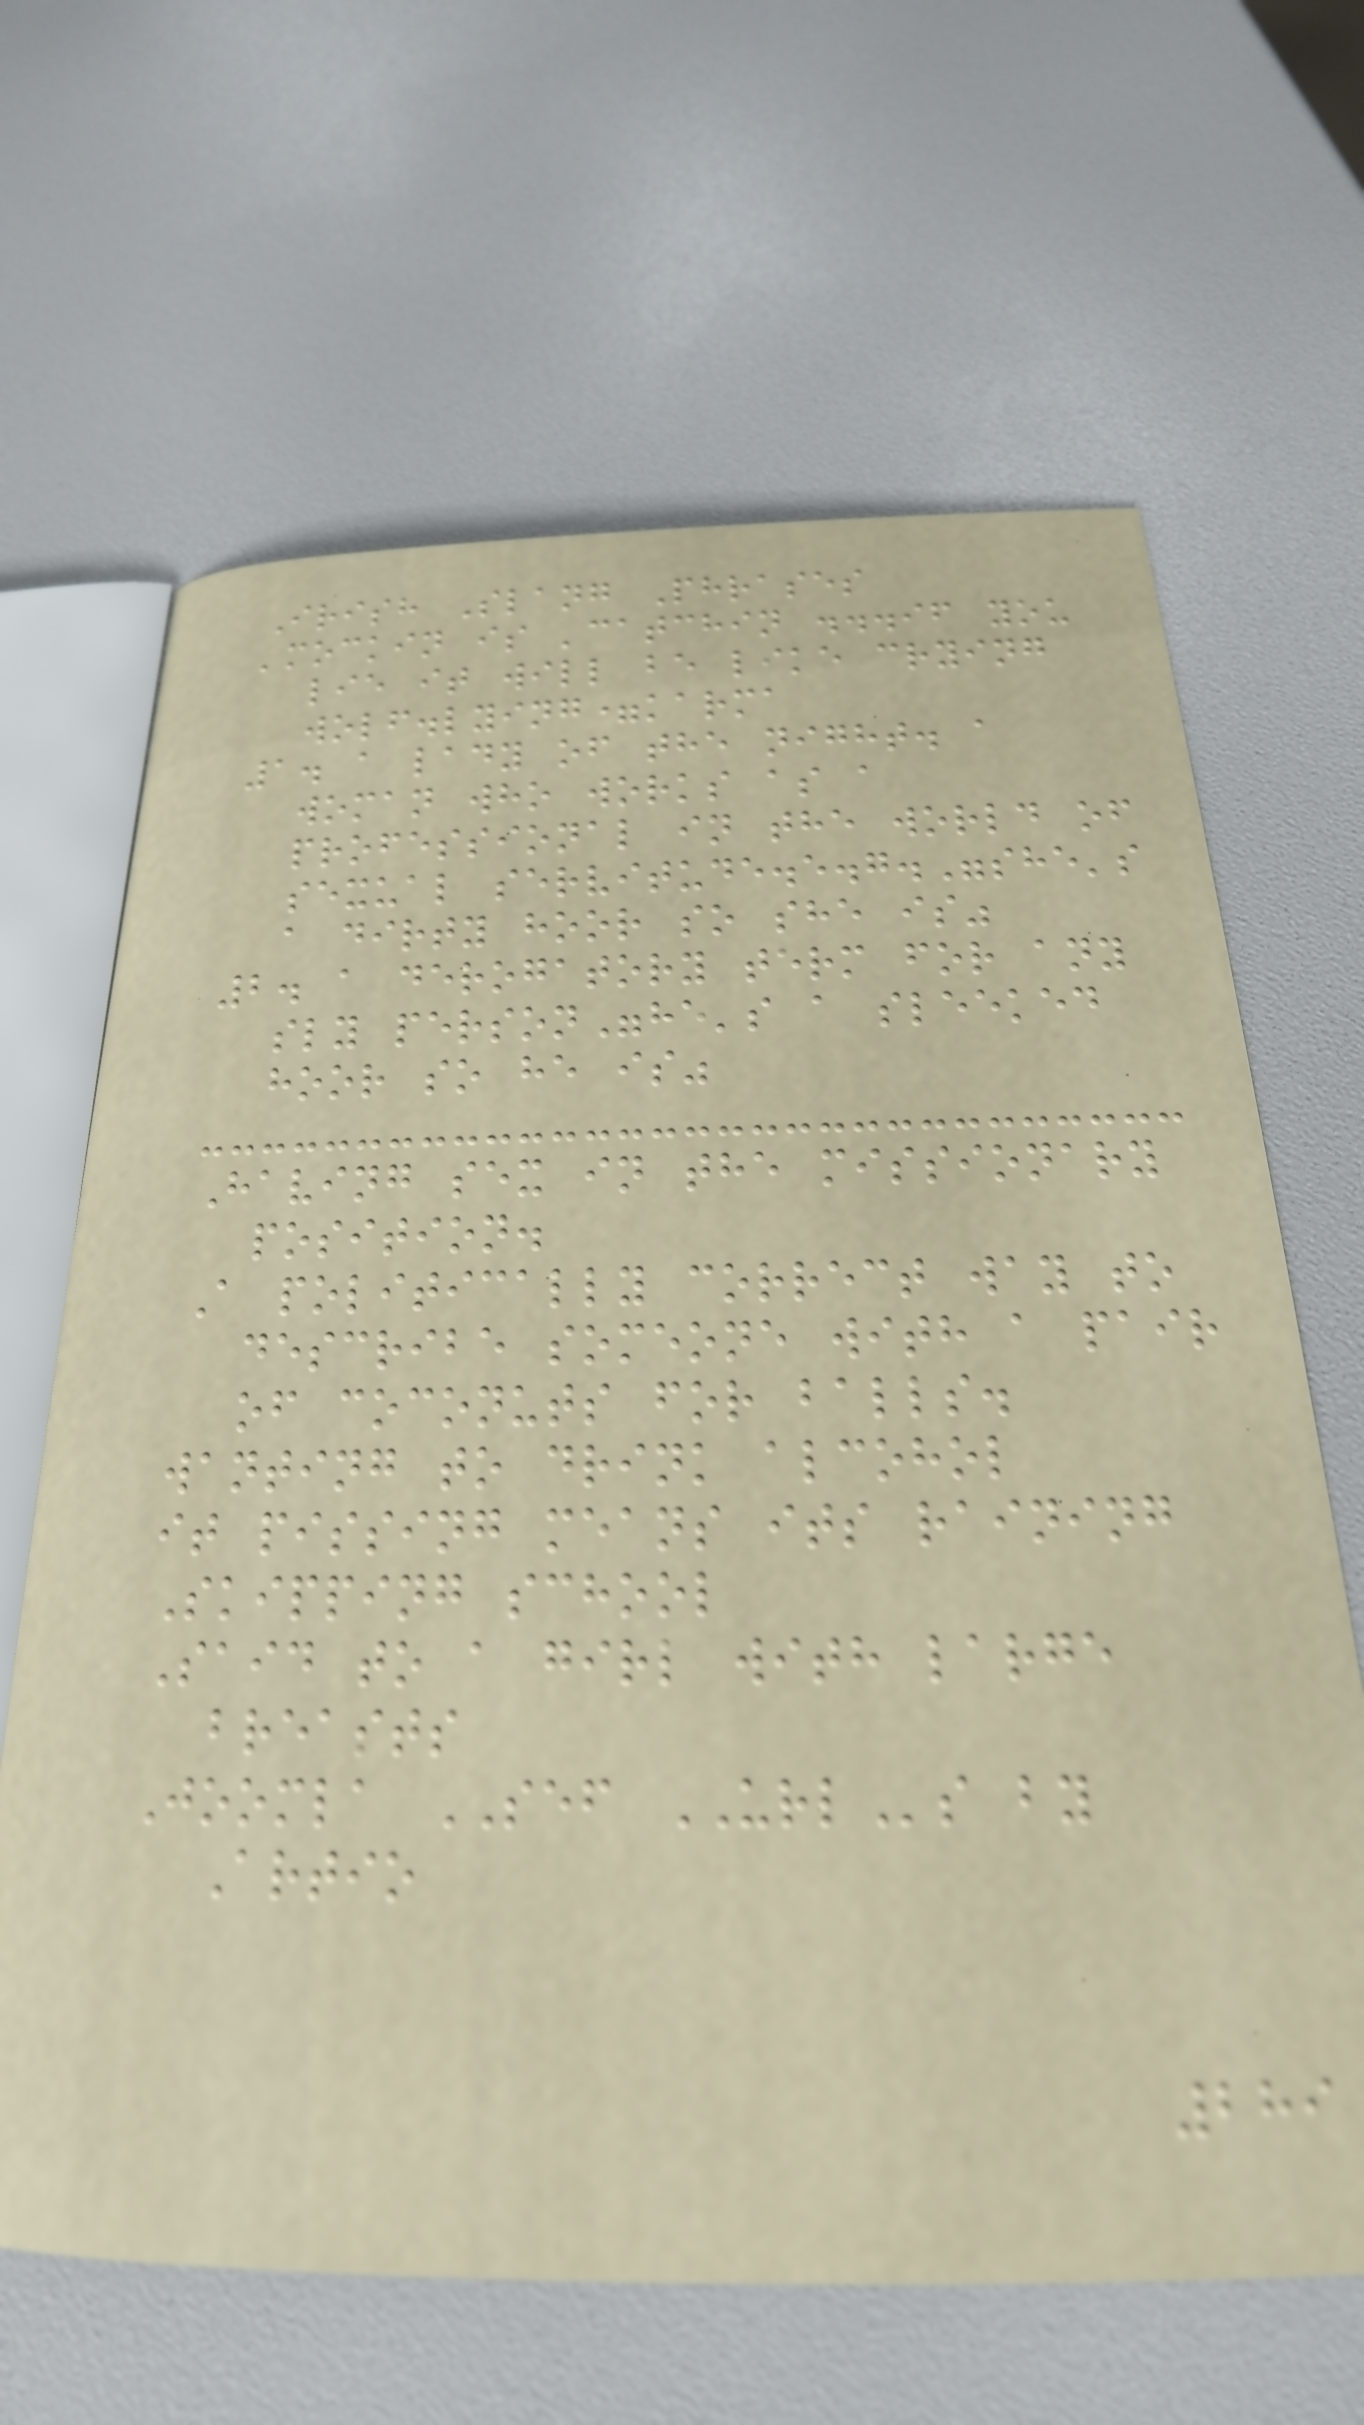Irish Slang Phrases
'mockin is 'catchin ...if you
lie it will be like crying
wolf.lying=karma
1. a lady of the night. a
woman who works as a
professional in the world of
sexual servitude.e.g."she's
a dirty hoor so she is"
2. a derogatory term for any
sly person"he's a sleeked
hoor so he is"
Having sex in the missionary
position.
A politically correct way to
describe someone with a pair
of coconuts for balls.
wanting to drink alcohol
it pissing means its raining
Skipping school
Said to a girl with large
breasts
Joomla SEF URLs by
Artio
289
